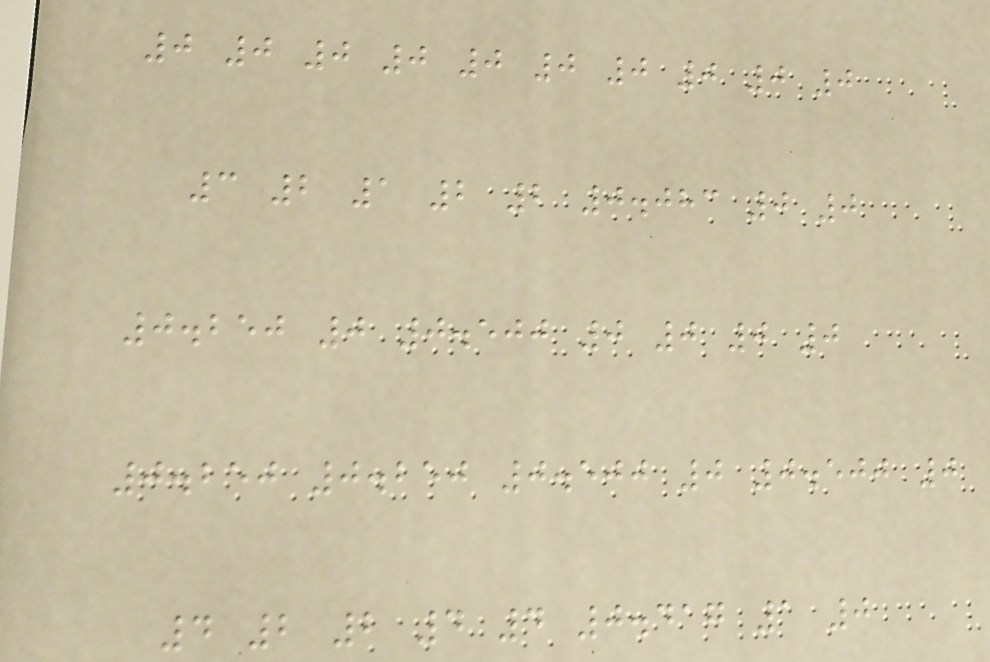0 0 0 0 0 0 0 0 0 0
3 2 1 2 2 0.083 0 0
0.250 0 0.500 0 0 0 0
0.250 0.250 0.500 0 0.500 0
4 2 2 4 4 0.417 1 0
